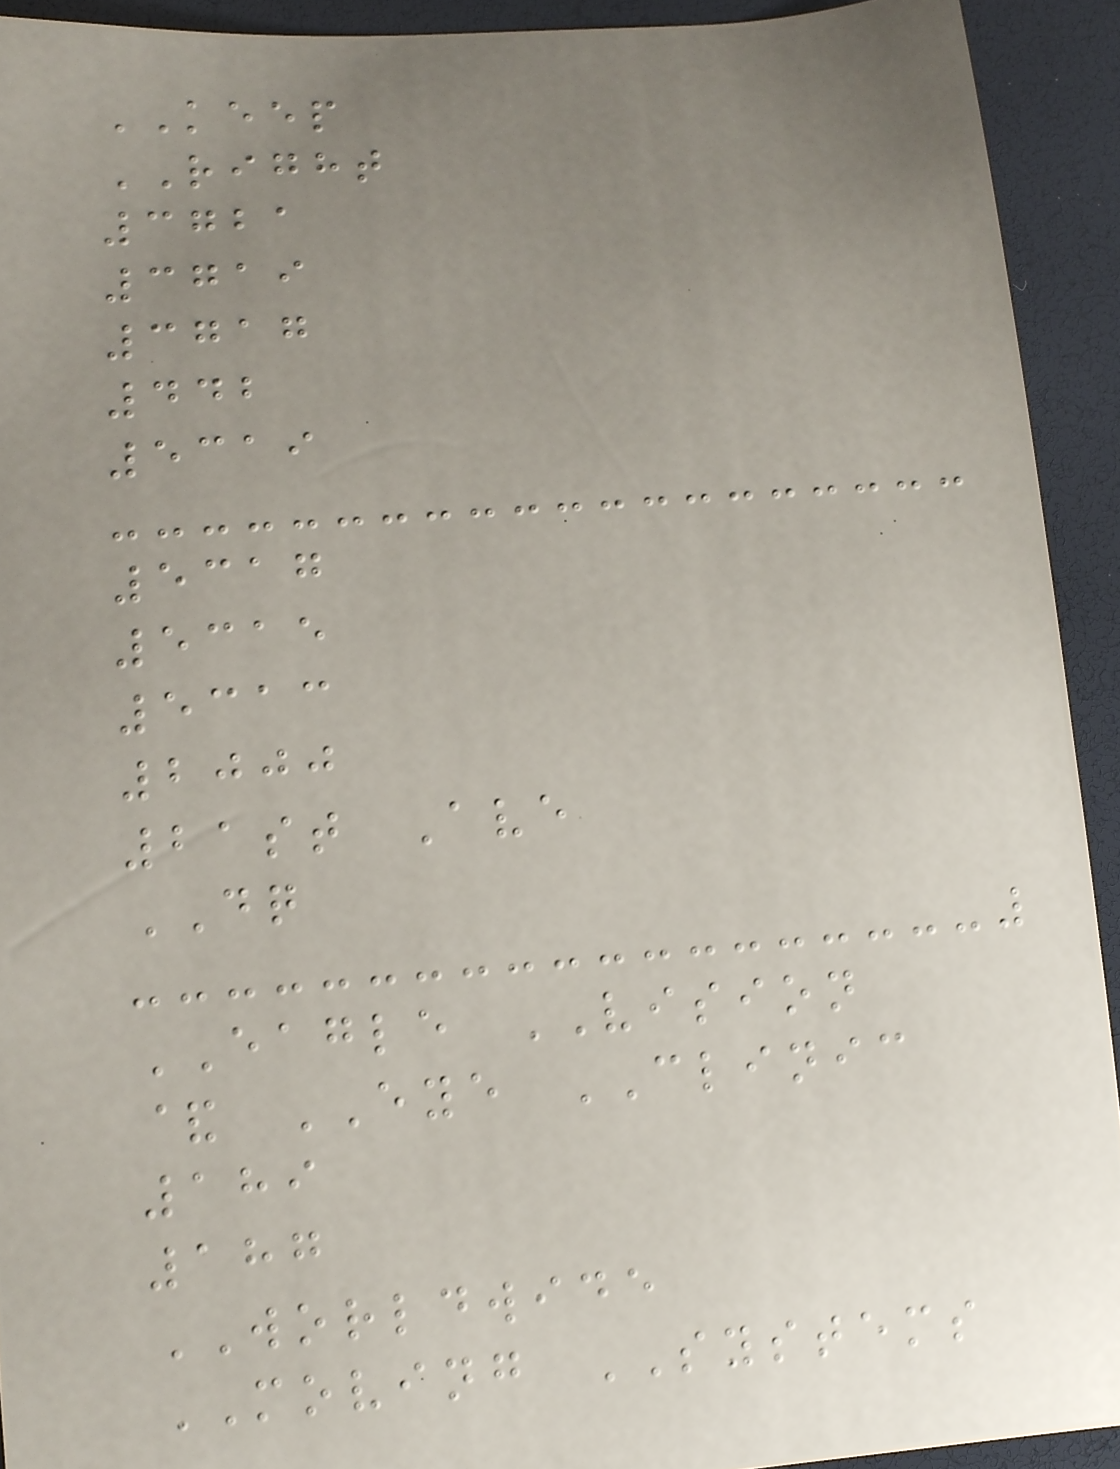KEEP
RIGHT
3721
3719
3717
442
5319
5317
5315
5313
2000
21st Ave
DQ
EAGLE VISION
& EYE CLINIC
189
187
WORLDWIDE
MOVING SYSTEMS
